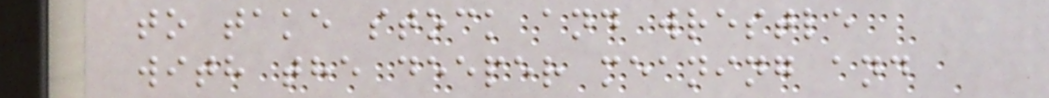to take stock and wrestle
with the deeper meaning and
